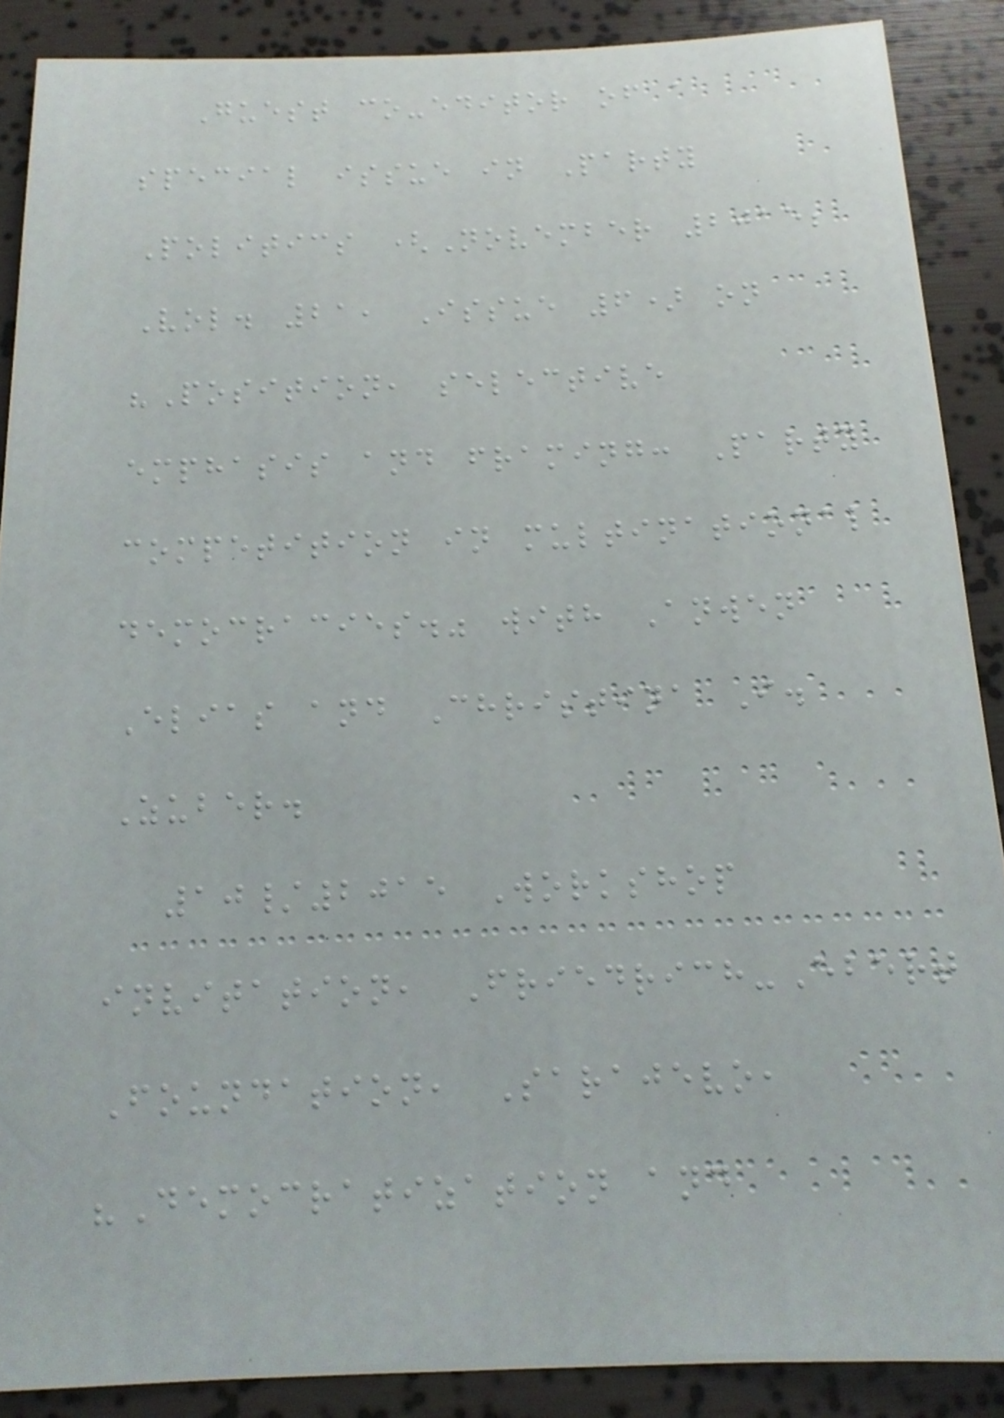Guest co-editor of a
special issue in Party
Politics (November 2015;
Vol. 21, Issue 6) on
"Position, selective
emphasis and framing: Party
competition in multinational
democracies." with Anwen
Elias and Christina I.
Zuber.
10/2015 Workshop
invitation, Friedrich-Ebert
Foundation, Sarajevo,
"Democratization and
